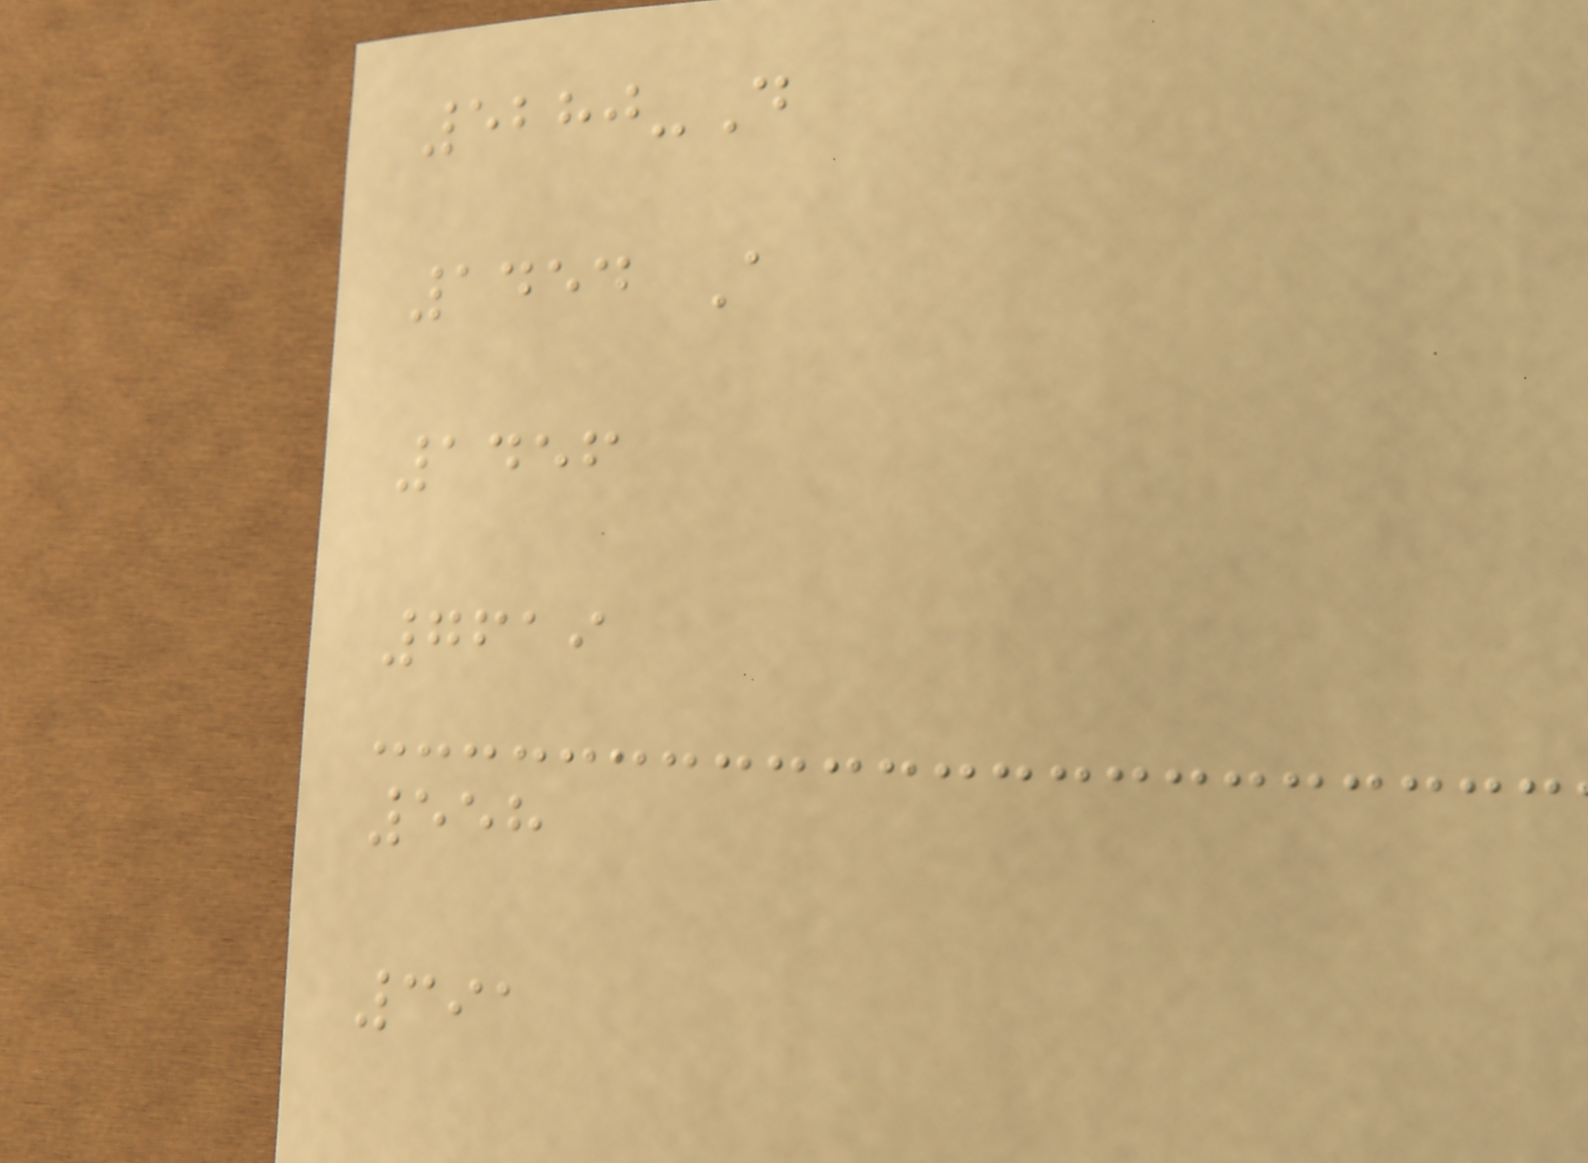5280-D
1454 A
1456
7619
558
391
